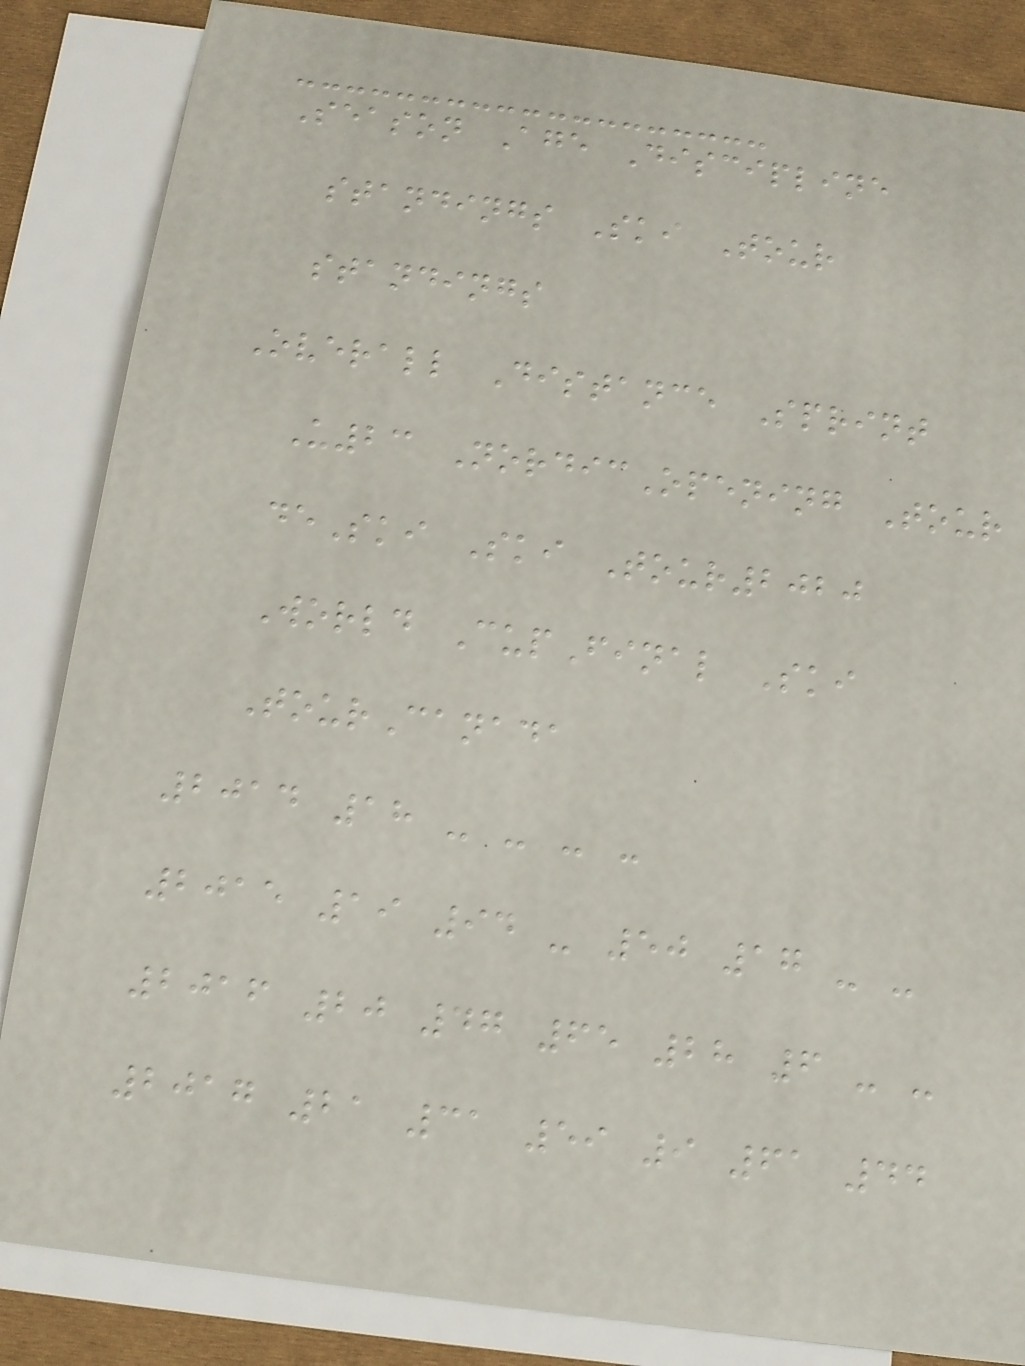Season Age Discipline
standings Ski Tour
standings
Overall Distance Sprint
U23 NordicOpening Tour
deSki Ski Tour2020
World CupFinal Ski
TourCanada
2014 18 - - - -
2015 19 94 - 50 17 - -
2016 20 47 65 28 6 - -
2017 21 31 59 9 61 44
